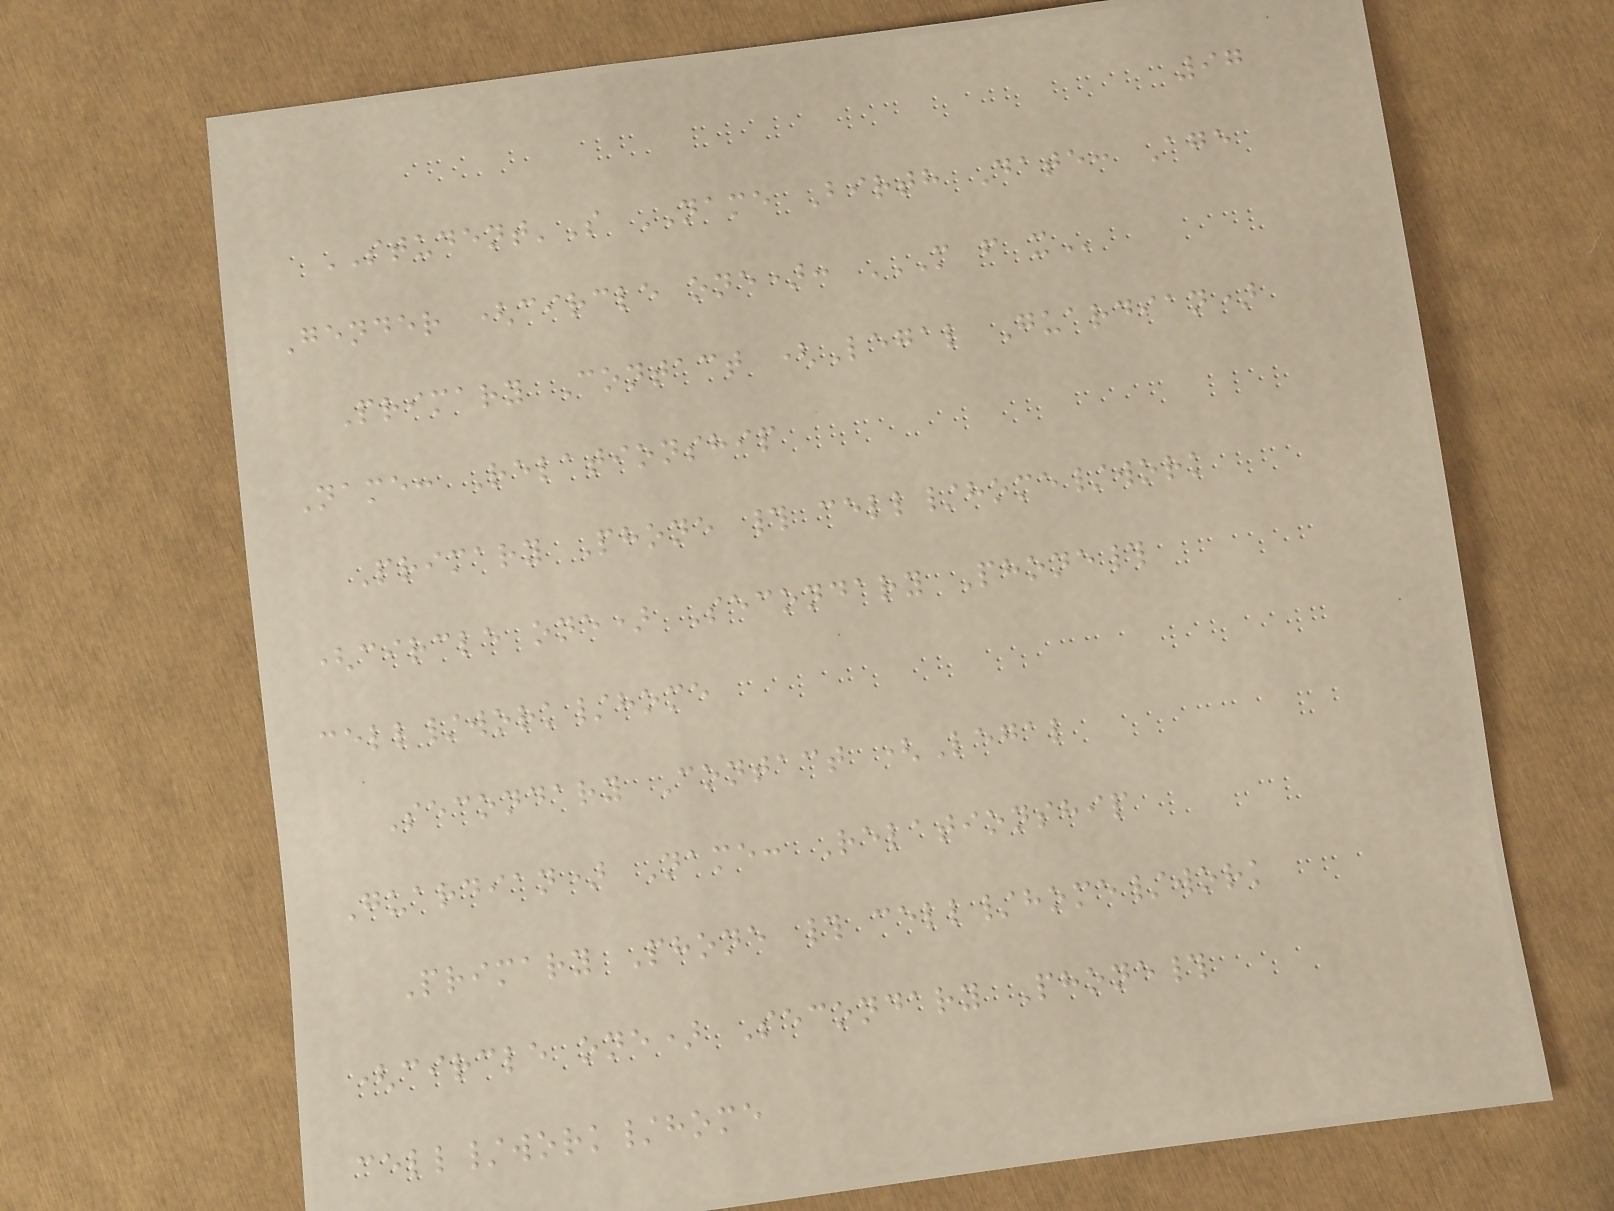97
STUDENT'S NAME Birth Date: Age
Gender (circle one): M F X
Primary Contact (Legal Guardian)
Name: Relationship
Primary Phone # cell/home/work
(circle one) Secondary Phone#
cell/work/home
Secondary Contact (Legal
Guardian) Name: Relationship
Primary Phone # cell/home/work
(circle one) Secondary Phone#
cell/work/home
